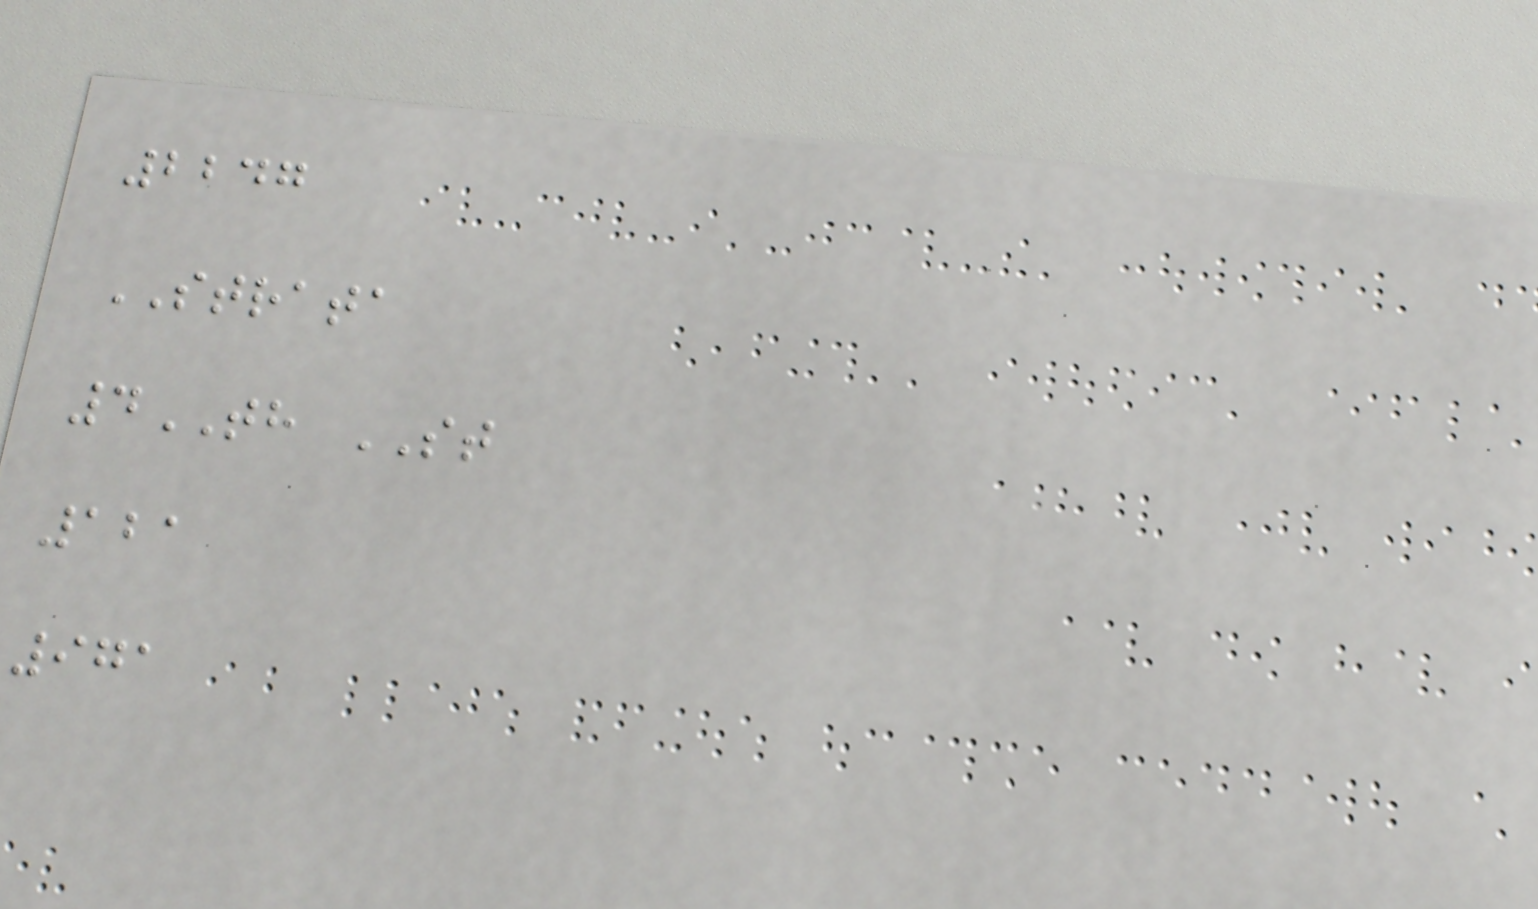2247
STRATA
4TH ST
121
971
